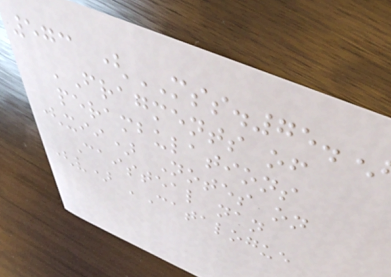573 (MSS.75.)
'Fragments of
perambulations
(xii) Notes on
Caisteal nan
(v) 'Catalogue
